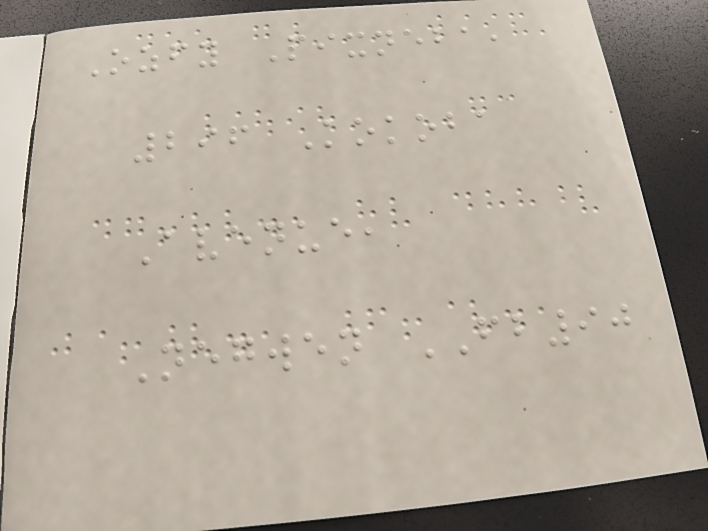Ozfy Pixneba,
296 Kokoba
Avenue,
Negwen FB90
